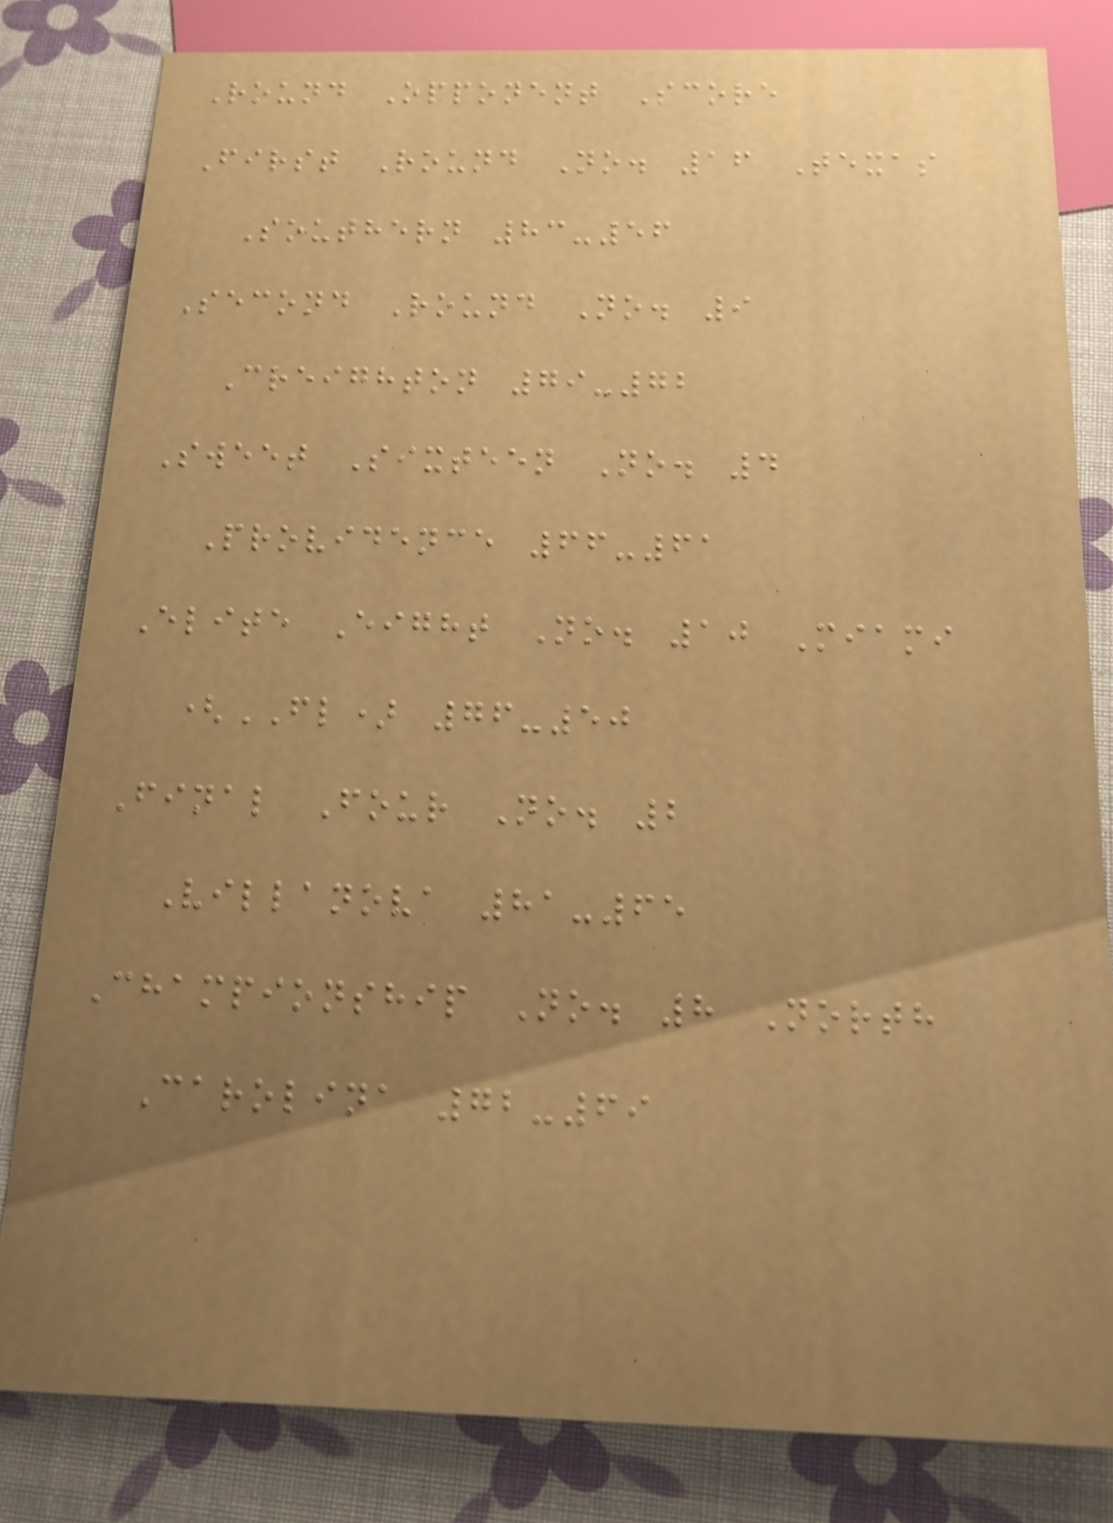Round Opponent Score
First Round No. 16 Texas
Southern 83-56
Second Round No. 9
Creighton 79-72
Sweet Sixteen No. 4
Providence 66-61
Elite Eight No. 10 Miami
(FL) 76-50
Final Four No. 2
Villanova 81-65
Championship No. 8 North
Carolina 72-69
